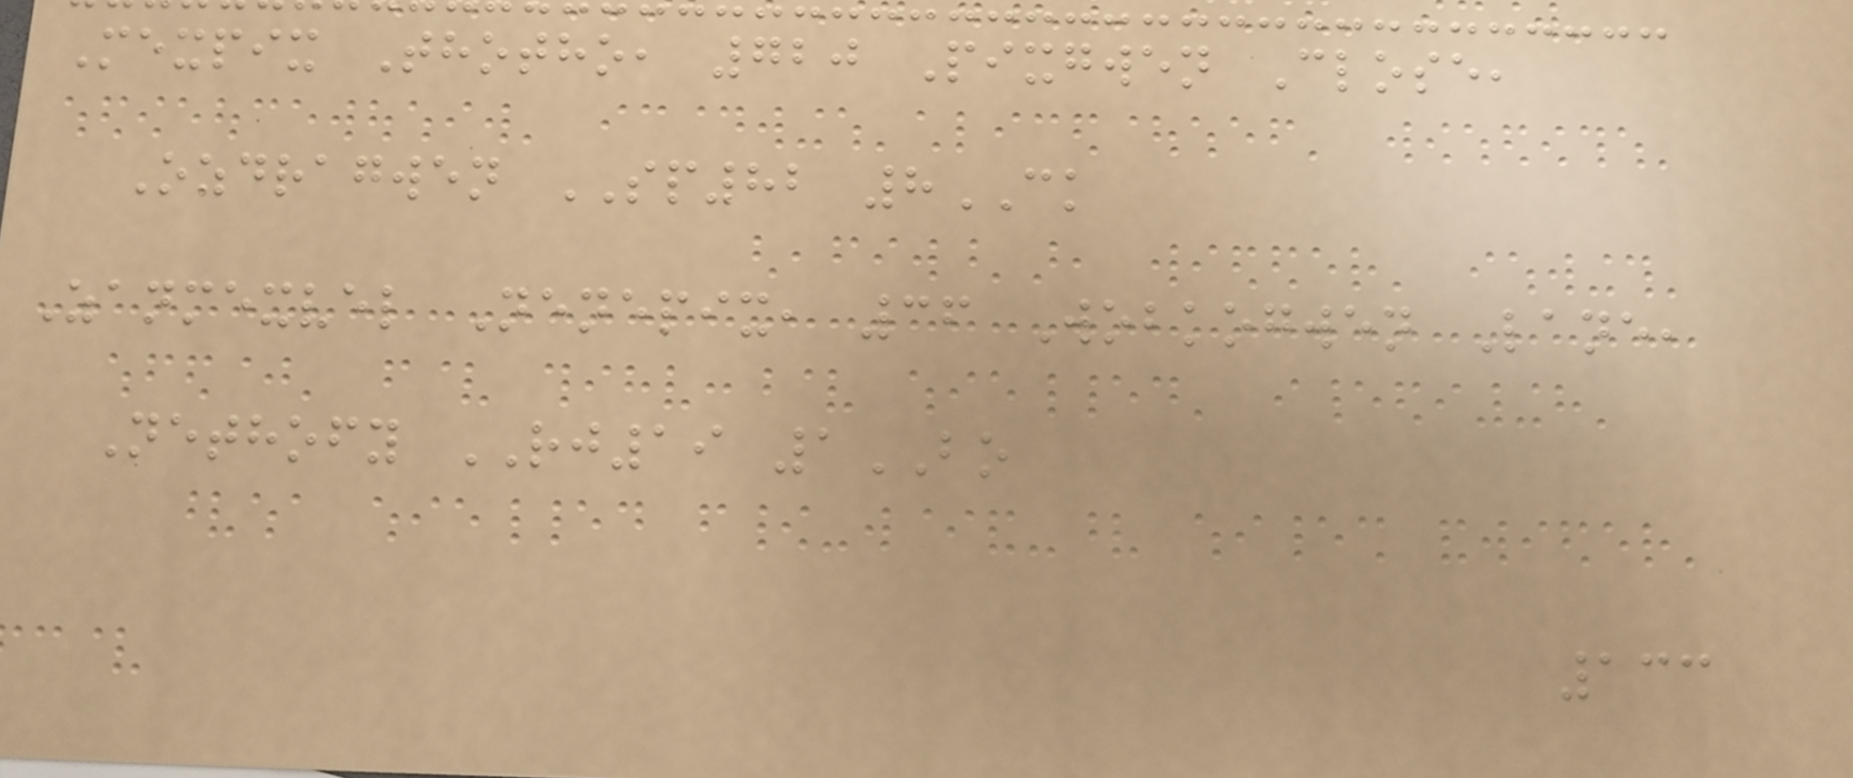Mexpix Thotho, 720 Pixgwen Close,
Ozdragwen SP82 8CK
Zanmexvel Nenepix, 36 Wobkogwen Lane,
Nethofy RJ19 1BO
133
